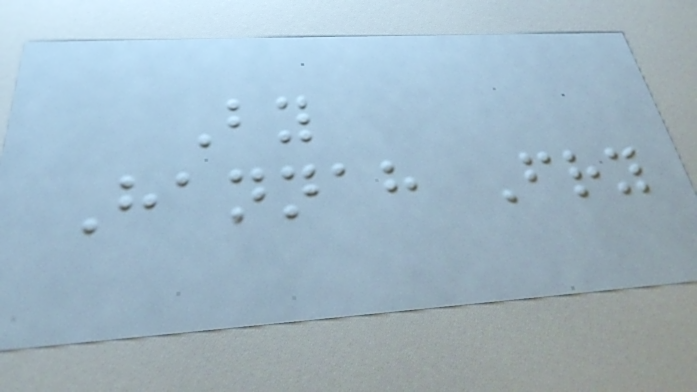By
Hannah Fry
